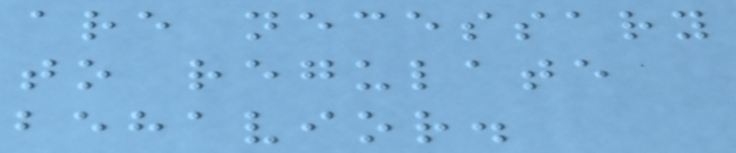are necessary
to regulate
behavior.
